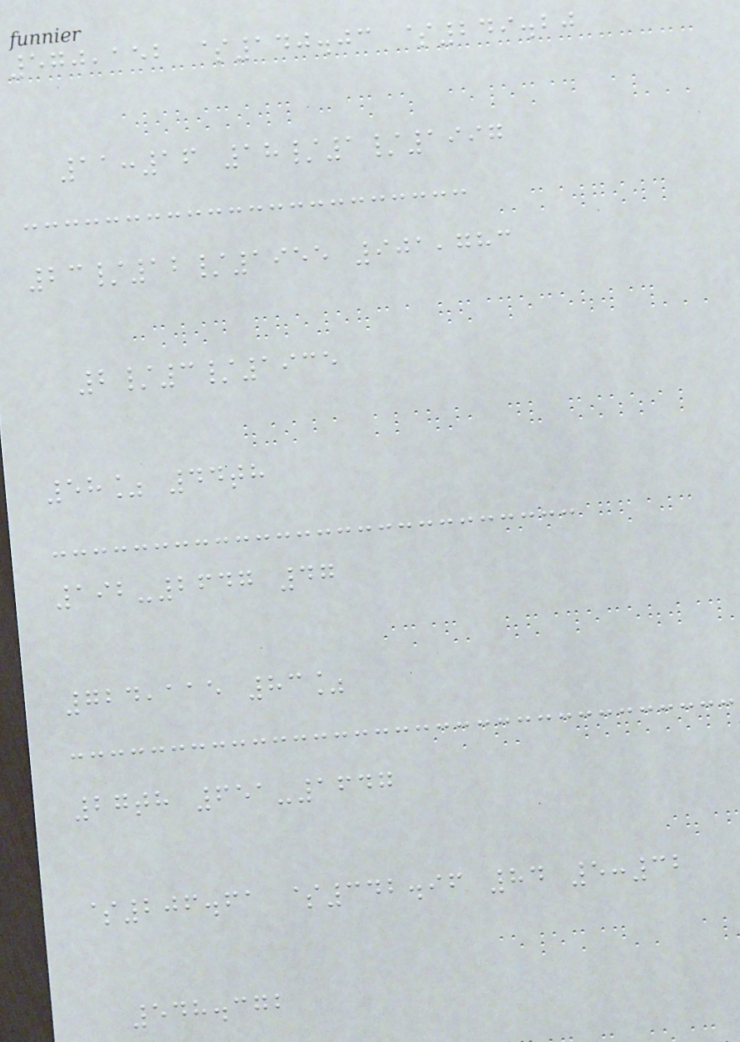570,152 $140.03 $249.20
11:16 18/1/1997
23/12/1955 901,783
2/3/1935
58% 44th
192-2647 47
724,115 83%
27th 651-1647
$206.61 $342.96 84 5:32
548.372
